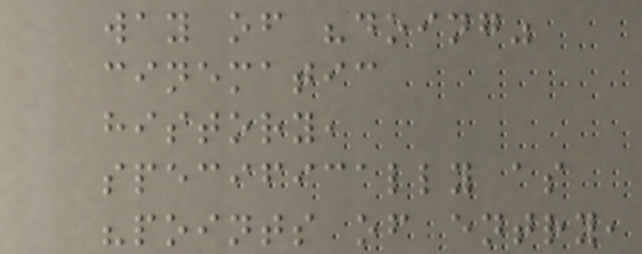way of "doing"
cinematic
history,
specifically as
"points of entry,
